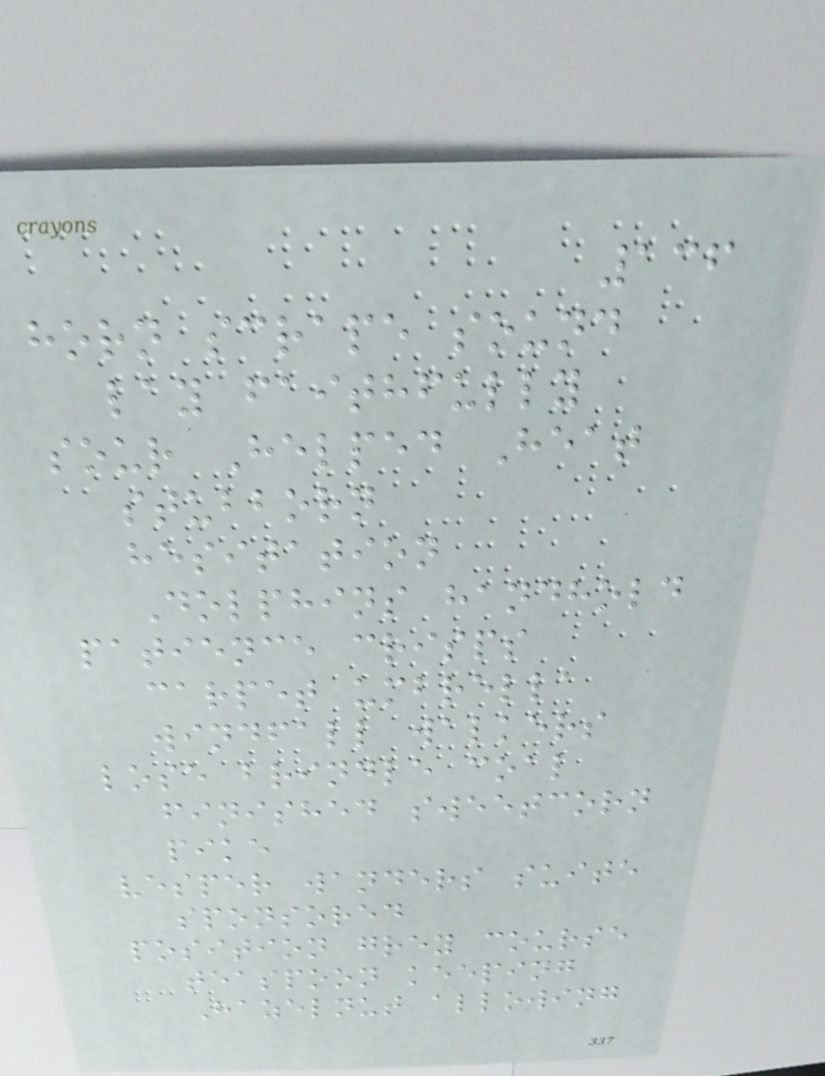136
horn scrape sound
lay faithfully
sour Helped Heat
stubborn
hesitation
Dolphins handhold
patience crisps
carpet umbrella
windfall walkers
lose brindle coal
finished sweetcorn
pike
vesper wanders suite
sponsored
position grey course
teaspoon keeping
Hazelnut allowing
